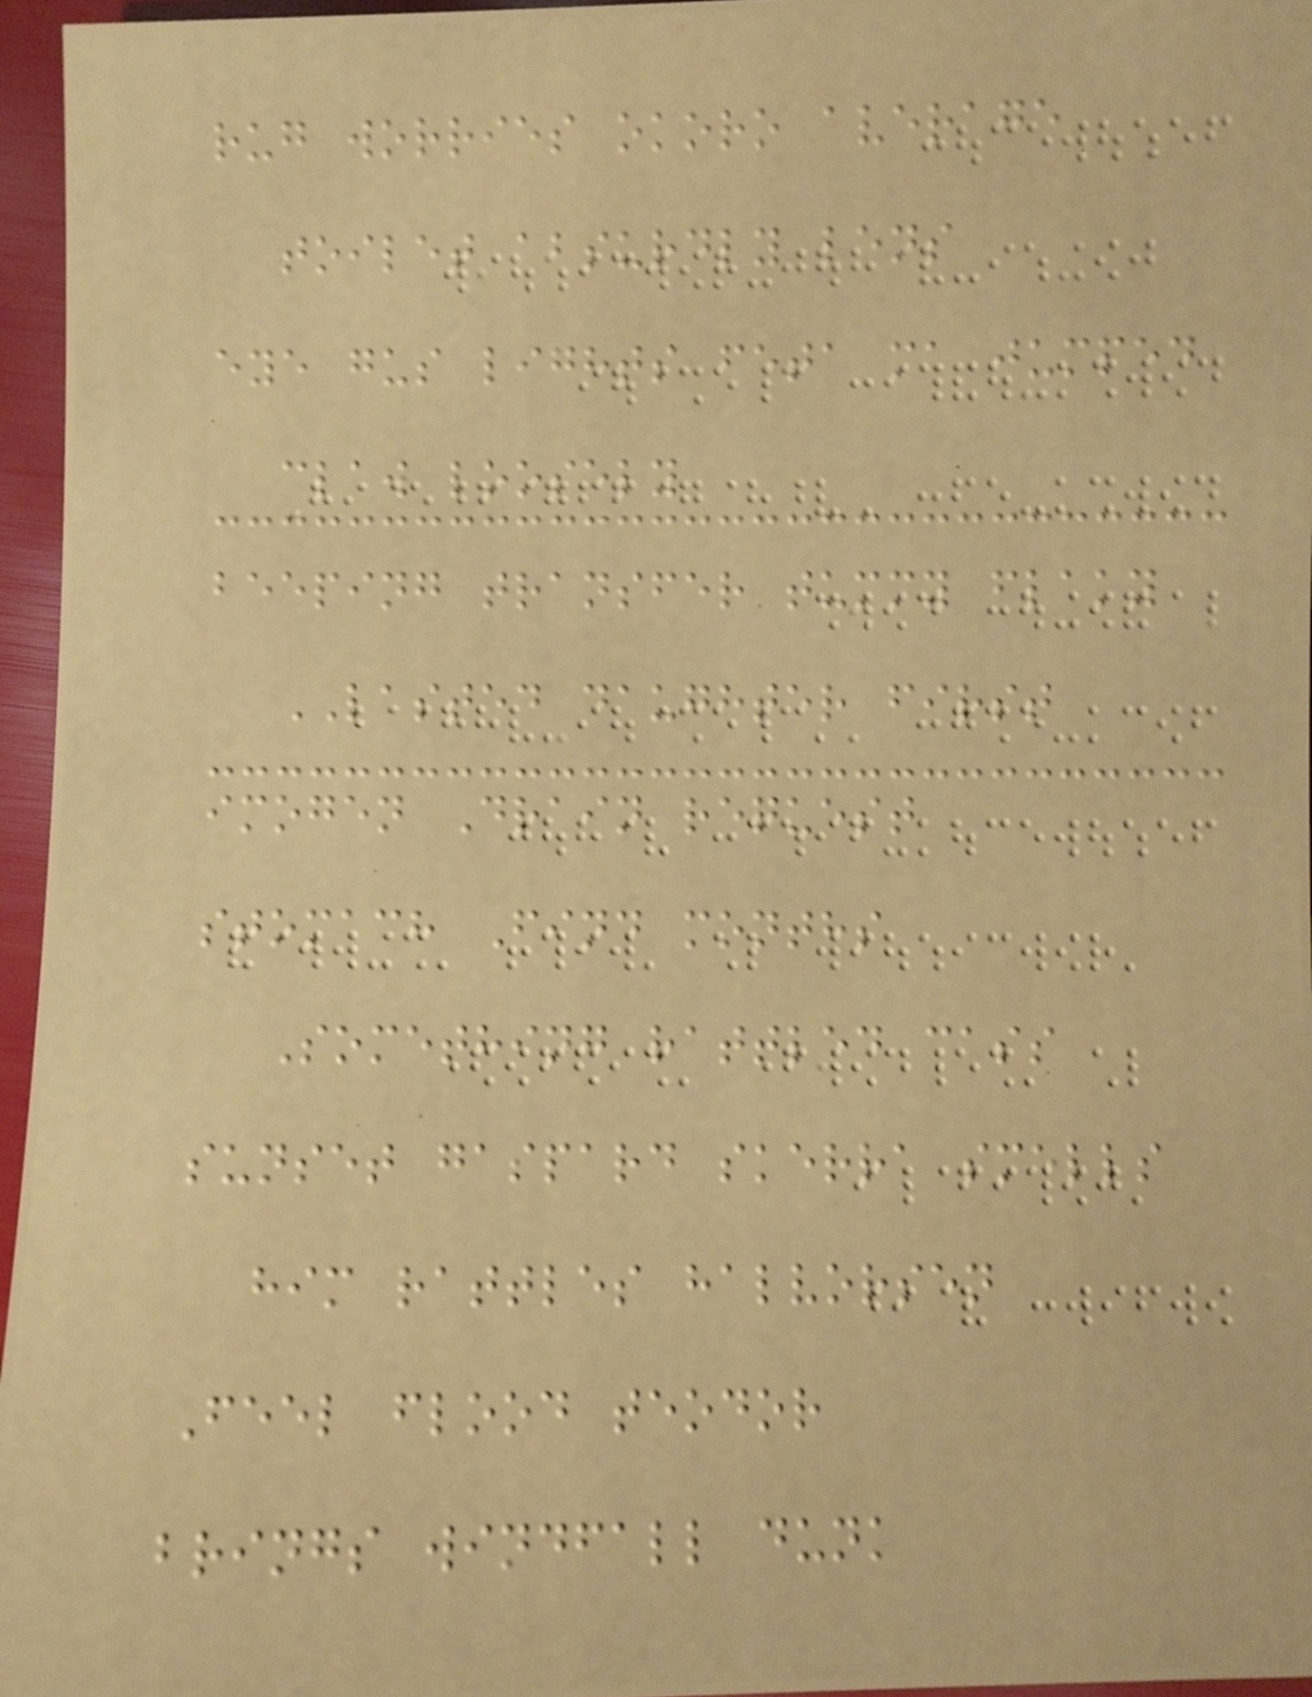rug worries okoro average
toilet absurdly lens
eye gus lights feta ma jumped
claw loosely
beeping transfer tummy flaky
LASTED daughter first
imogen Drain request
stomach Find months
Something rattled cass
sunset gaspard skerra smells
him rattles halvorsen
Feel flood teodor
brings windfall dunk
